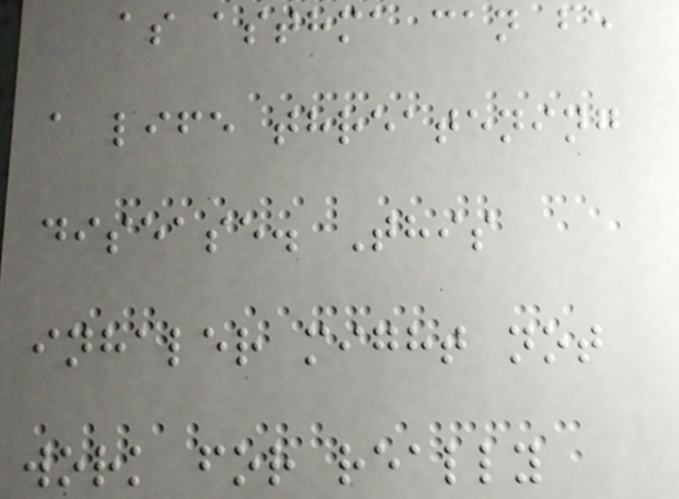as asthma can be
a life threatening
disease. This
inhaler might not
work for really
